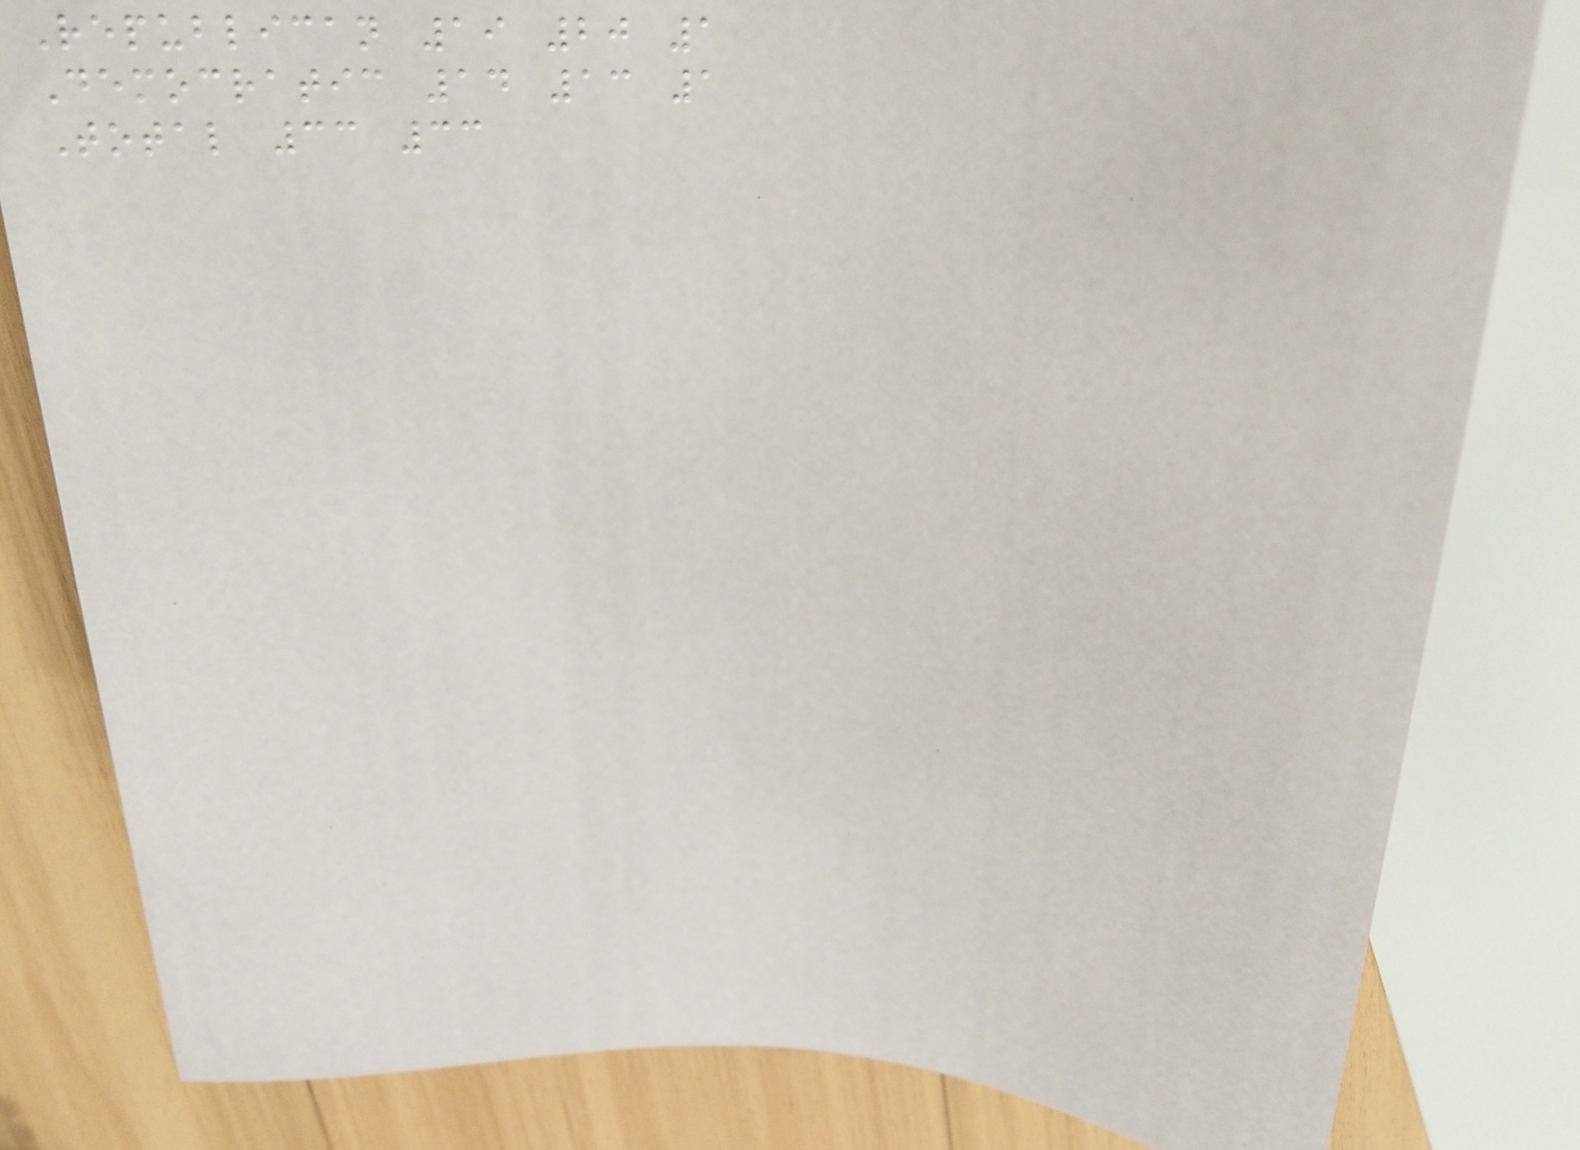Republican 19 20 1
Democratic 14 13 1
Total 33 33
